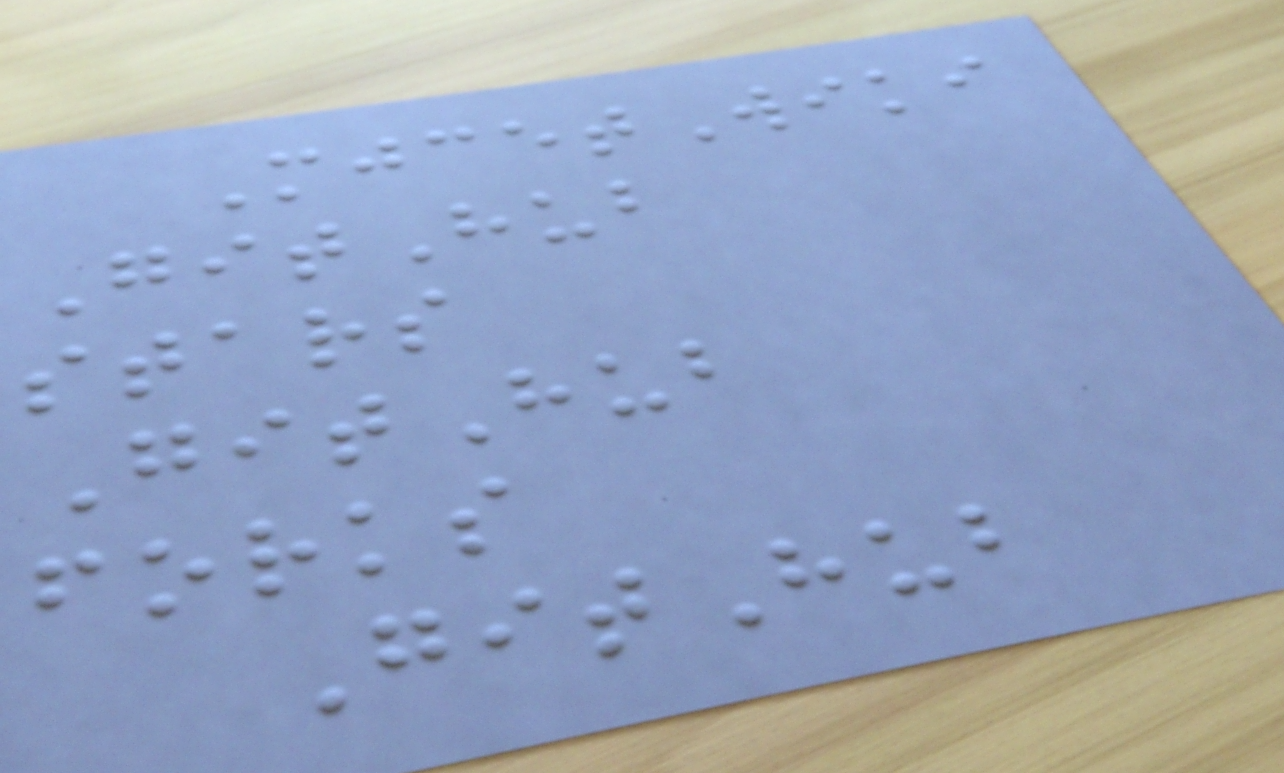MjcetWiki
GitHub
stars
GitHub
forks
GitHub
